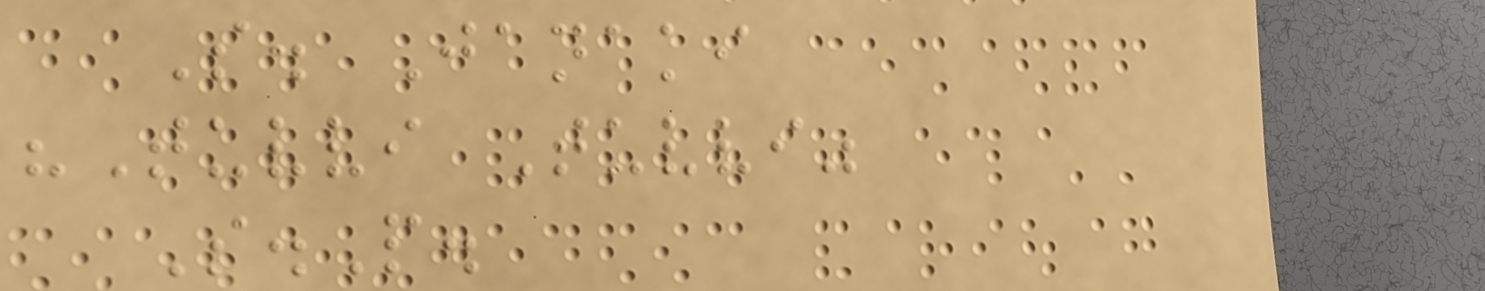S. Janaki
"Tuvvi Tuvvi"
S.P.
